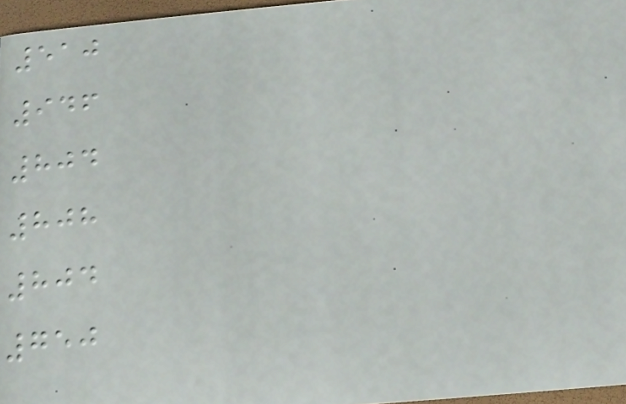510
946
804
808
804
750
